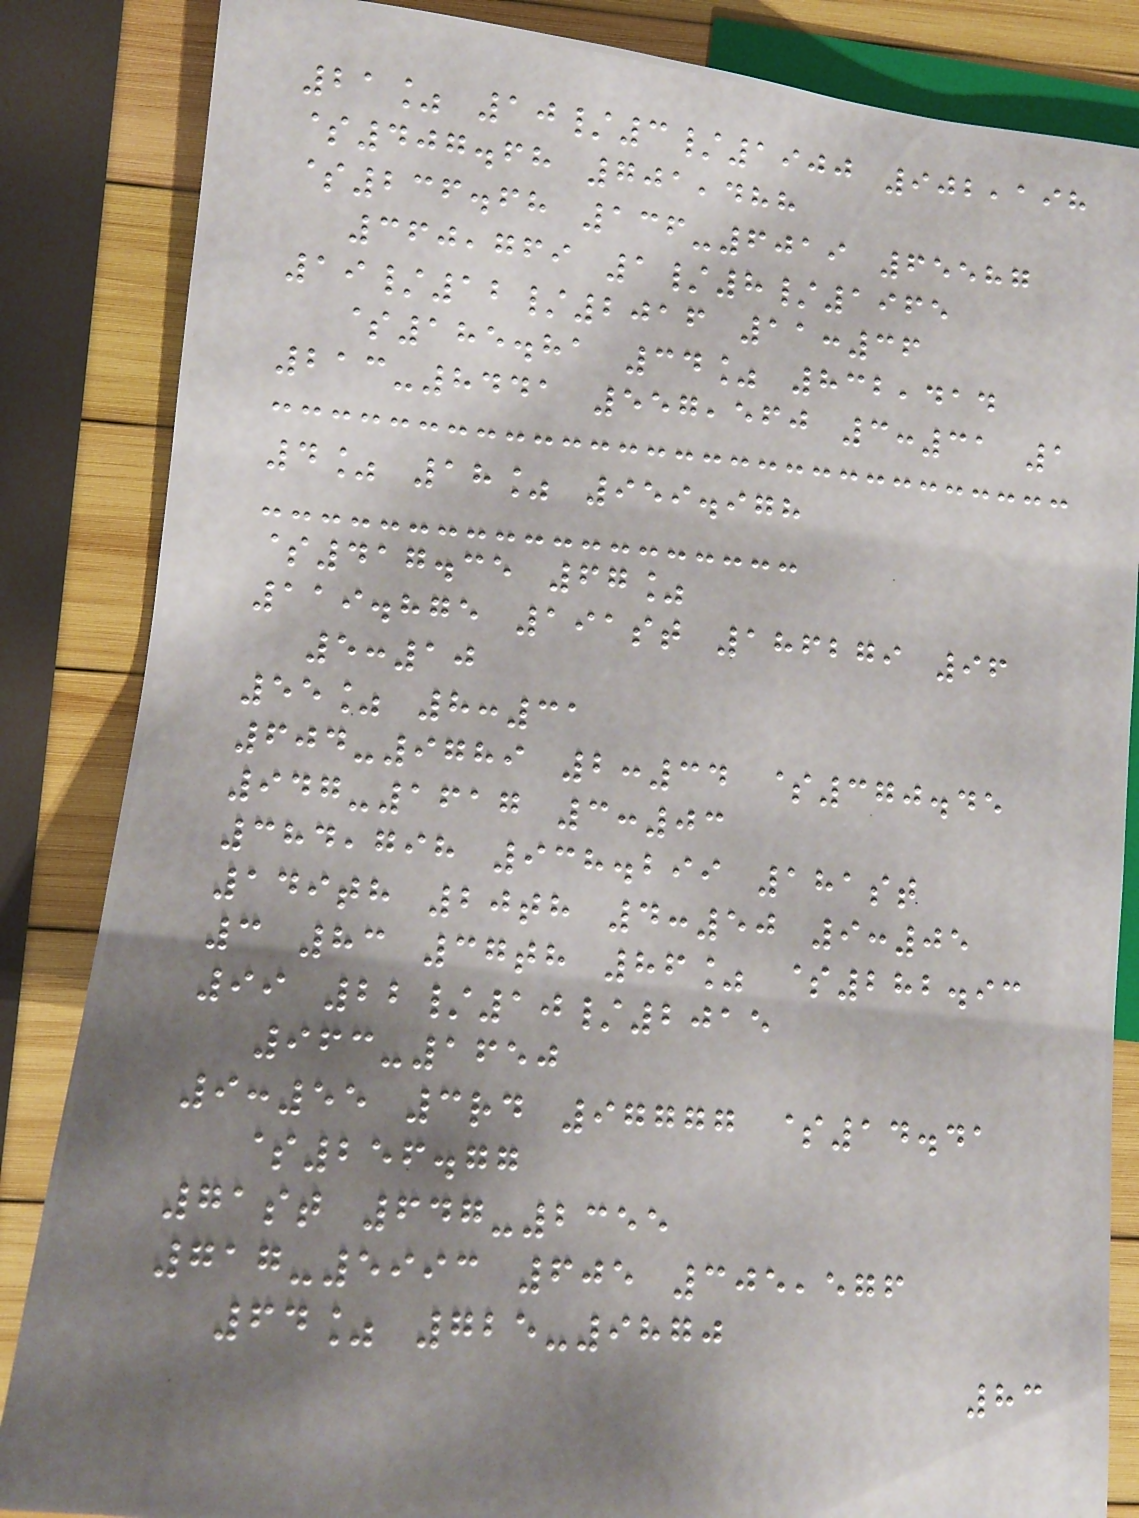21% 10/3/1900 902,198
$407.68 701,488
$236.68 136-6019 65587
360,769 1/8/1965
19/12/2016 11:36
$185.81 34% 832,414
213-8441 557,560 3:31 1
4% 18% 959.978
$417.35 67%
119.875 191st 186279 96
5:10
55% 8:31
604-9789 2:34 $370.45
947-1617 3:03
384,798 938.299 181st
149th 20th 4:50 9:05
3 83 37th 86% $282.93
99 22/10/2015
963-1650
9:55 3rd 97777 $14.41
$256.77
71st 647-2355
717-5993 605 305,576
64% 725-9870
83
